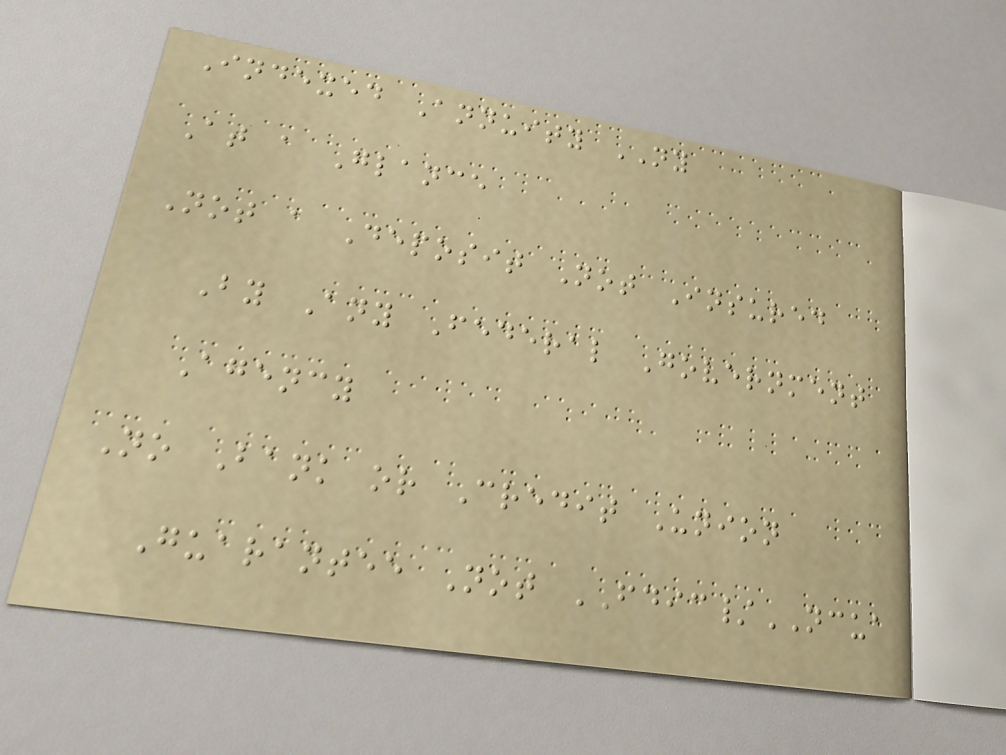Indexed Annuity NY
At a Glance
Not a Deposit Not Insured
By Any Federal Government
Agency
No Bank or Credit Union
Guarantee Not FDIC/NCUA
